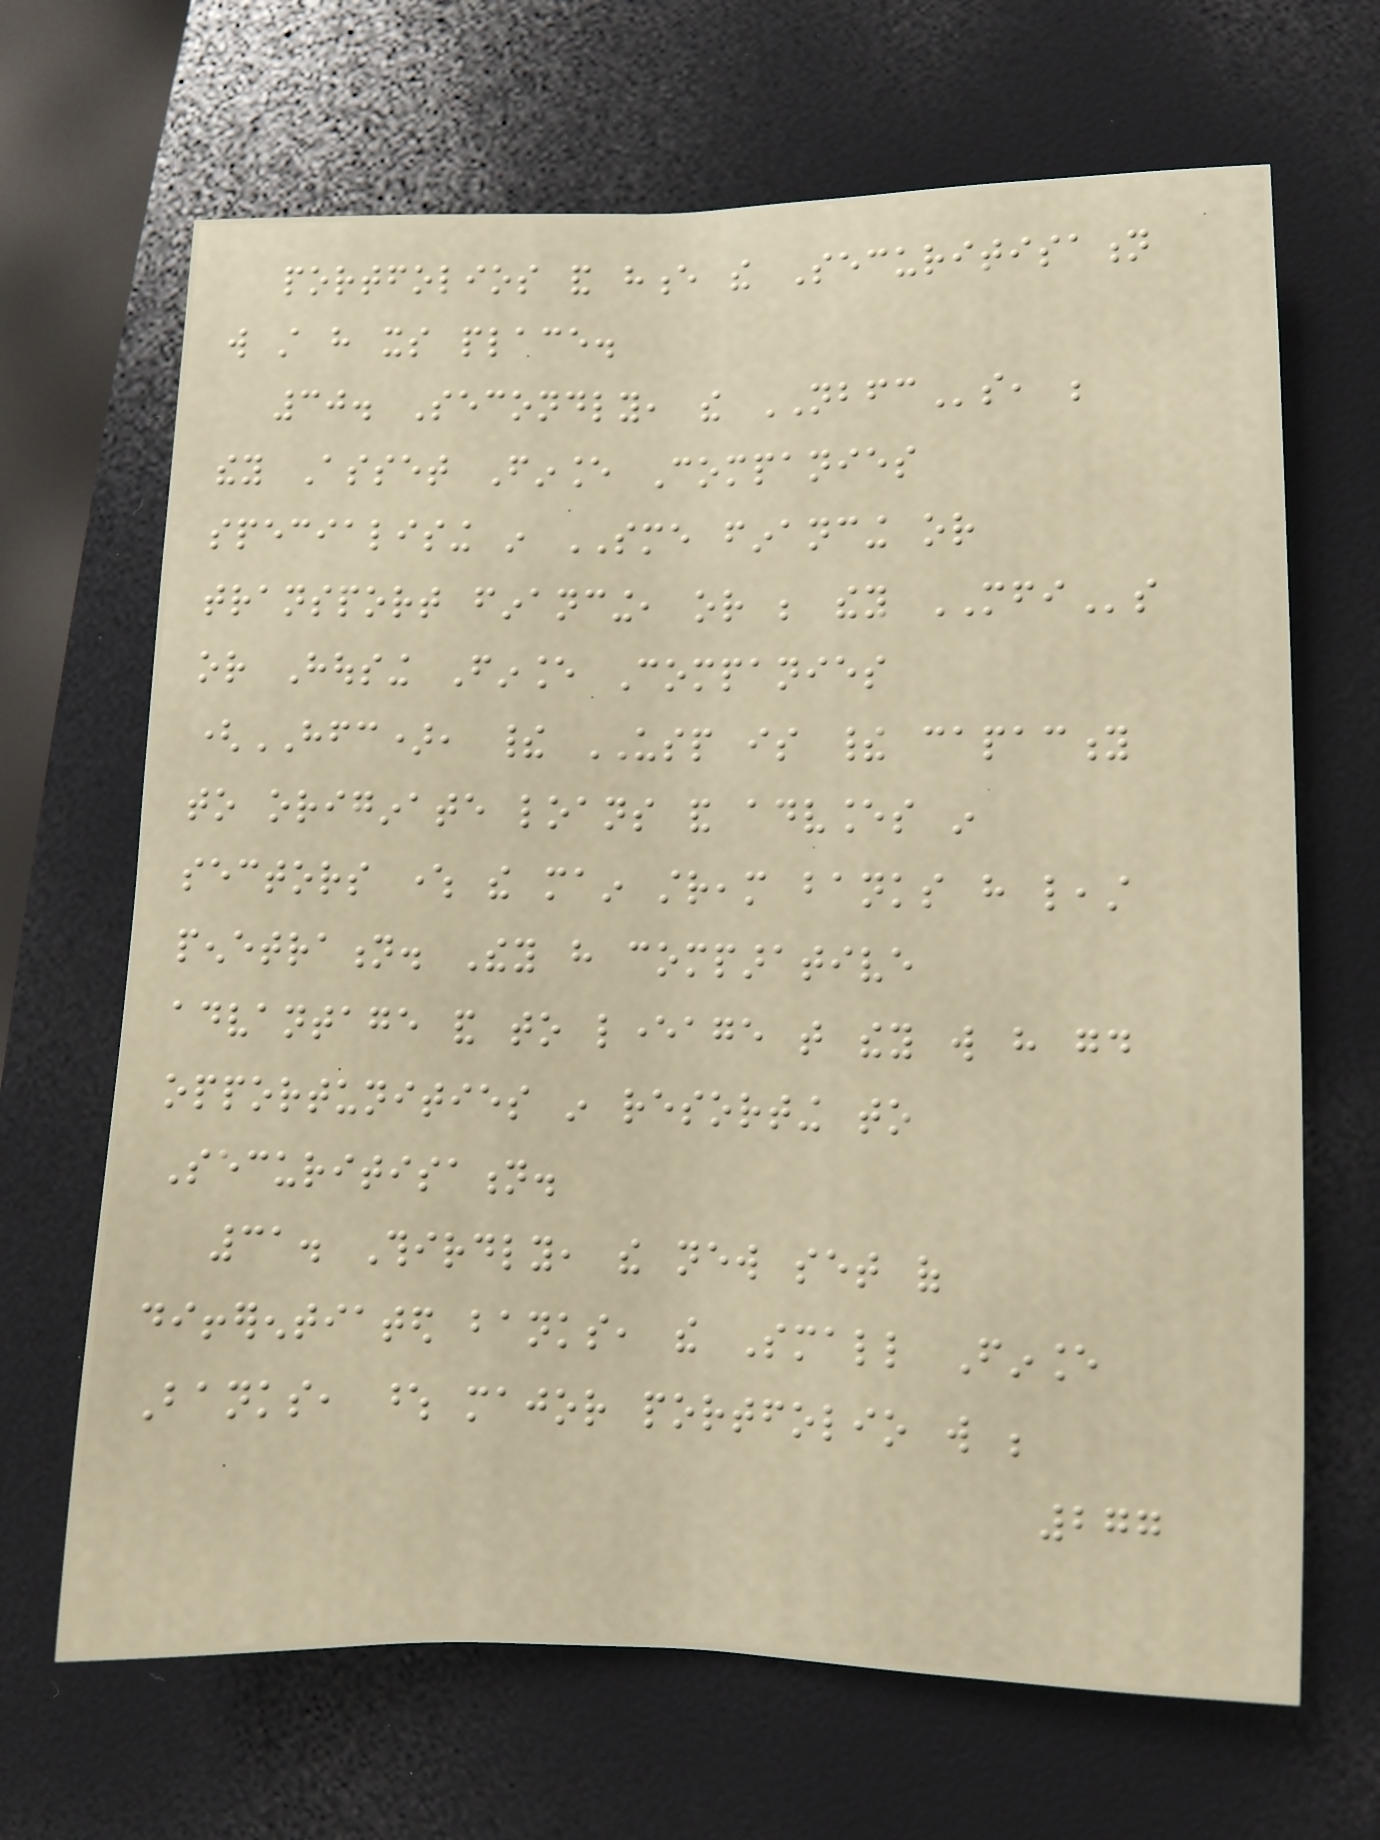portfolios and hence the Securitisation
will still have its place.
30. Secondly, the NBFCs, be
they Asset Finance Companies
specialising in SME financing or
transport financing, or be they MFIs
or Housing Finance Companies
(HFC), their USP is their capacity
to originate loans and advances in
sectors where the main stream banks have least
penetration. They have comparative
advantage and to leverage that they will have good
opportunities in resorting to
Securitisation.
31. Thirdly, the new set of
differentiated banks, the Small Finance
Banks, whose major portfolio will be
277
